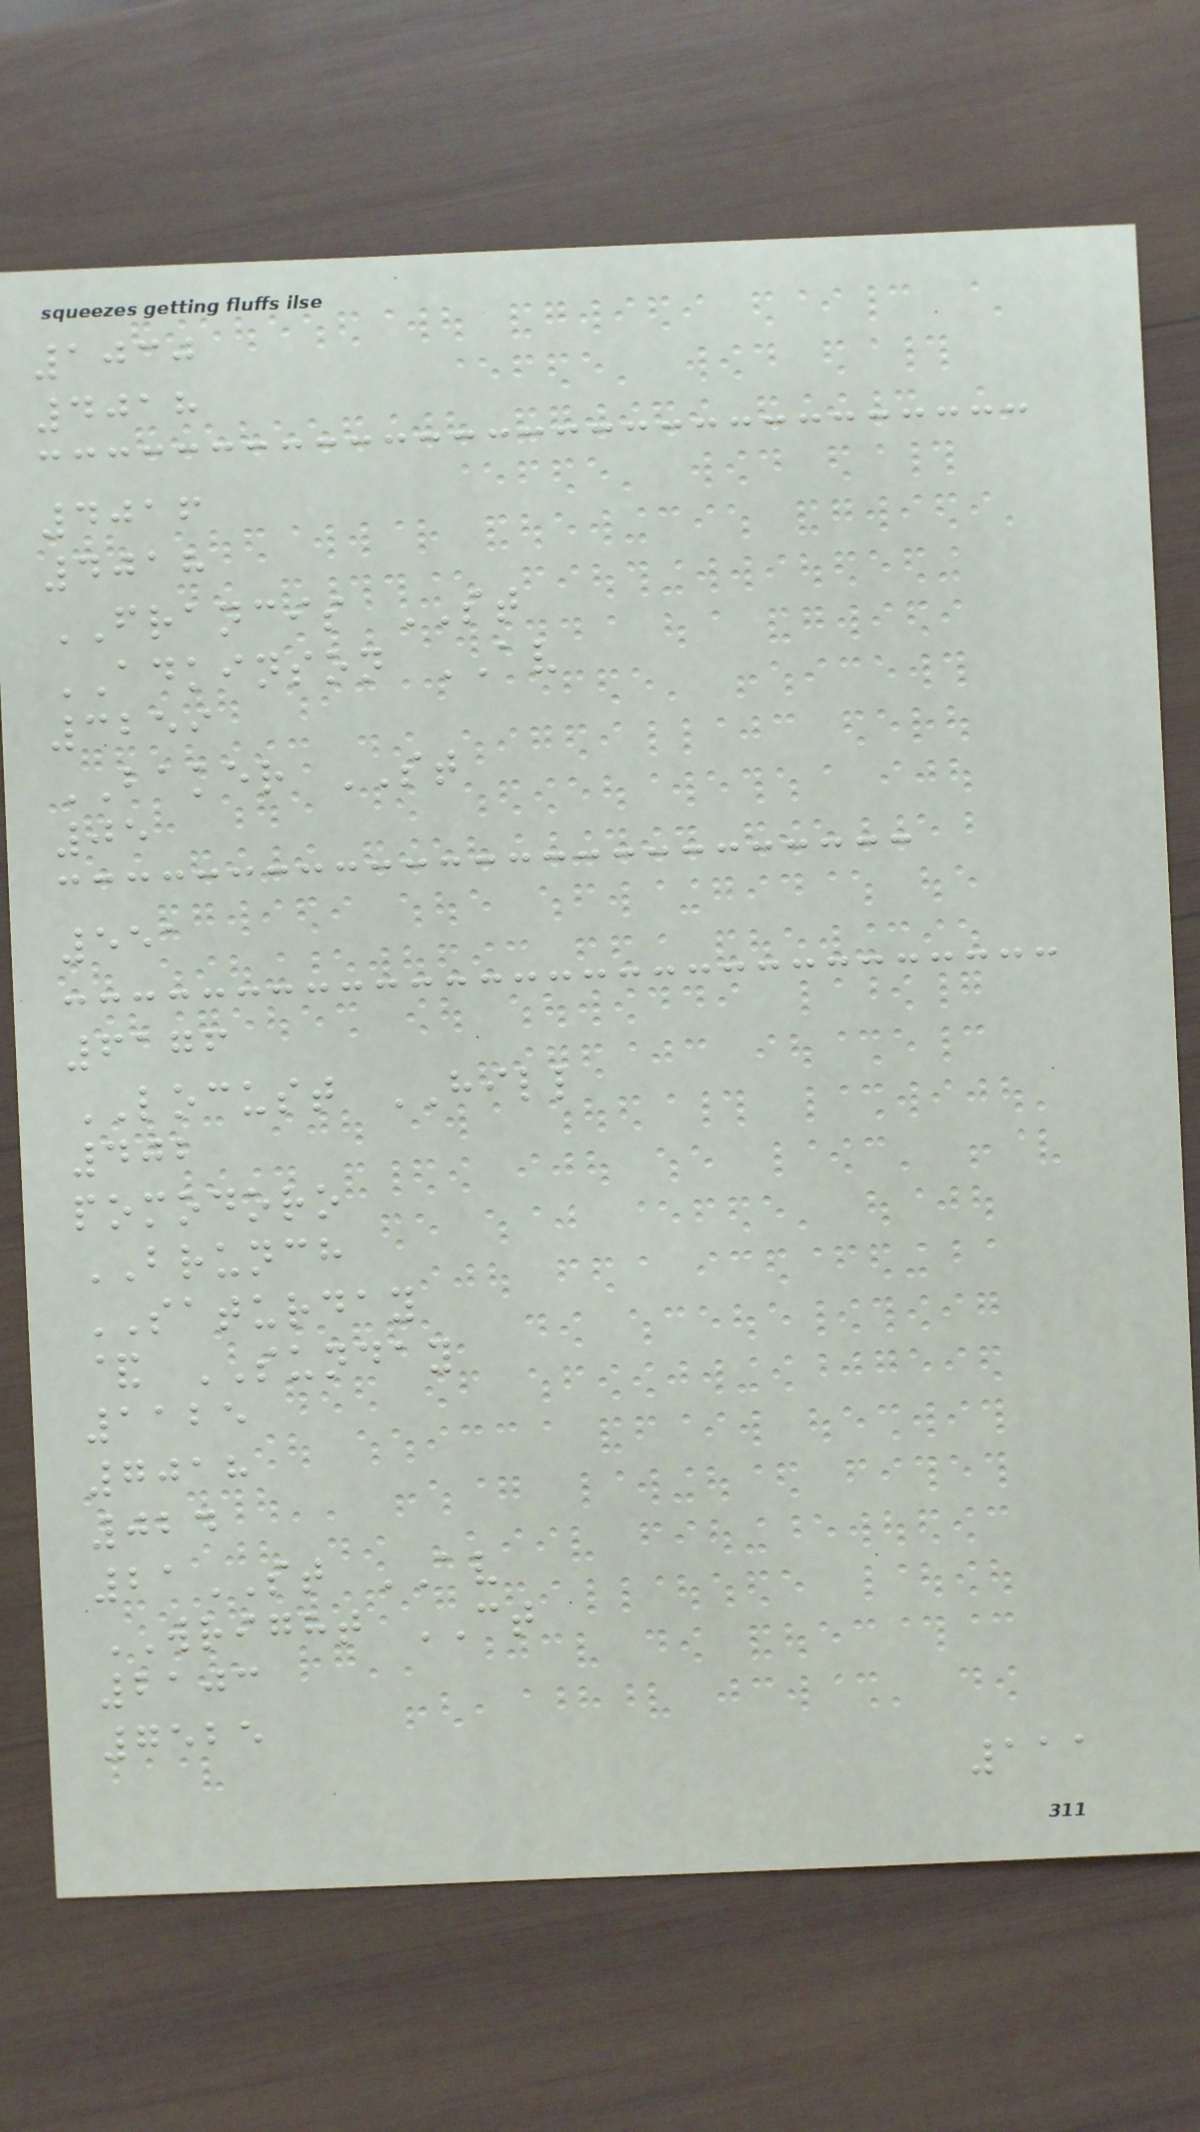1030
4018
4016
4018
FRANCIS ST
ADKINSON AV
3259
BAKER ST
05
551
6176
LOCUST HILL
402
pomodoro
BRUNCH
SATURDAY
& SUNDAY
1125
7018
024
21ST AV
WRIGHT CT
2103
7525
111
